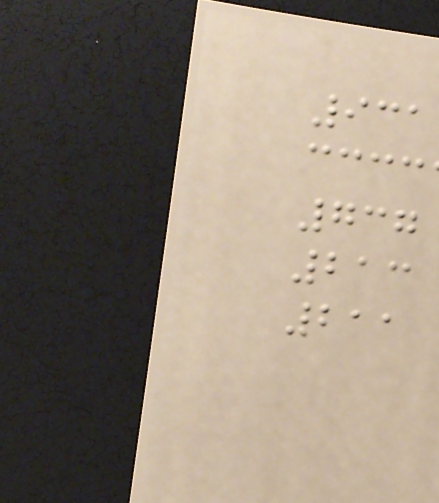931
737
213
211
